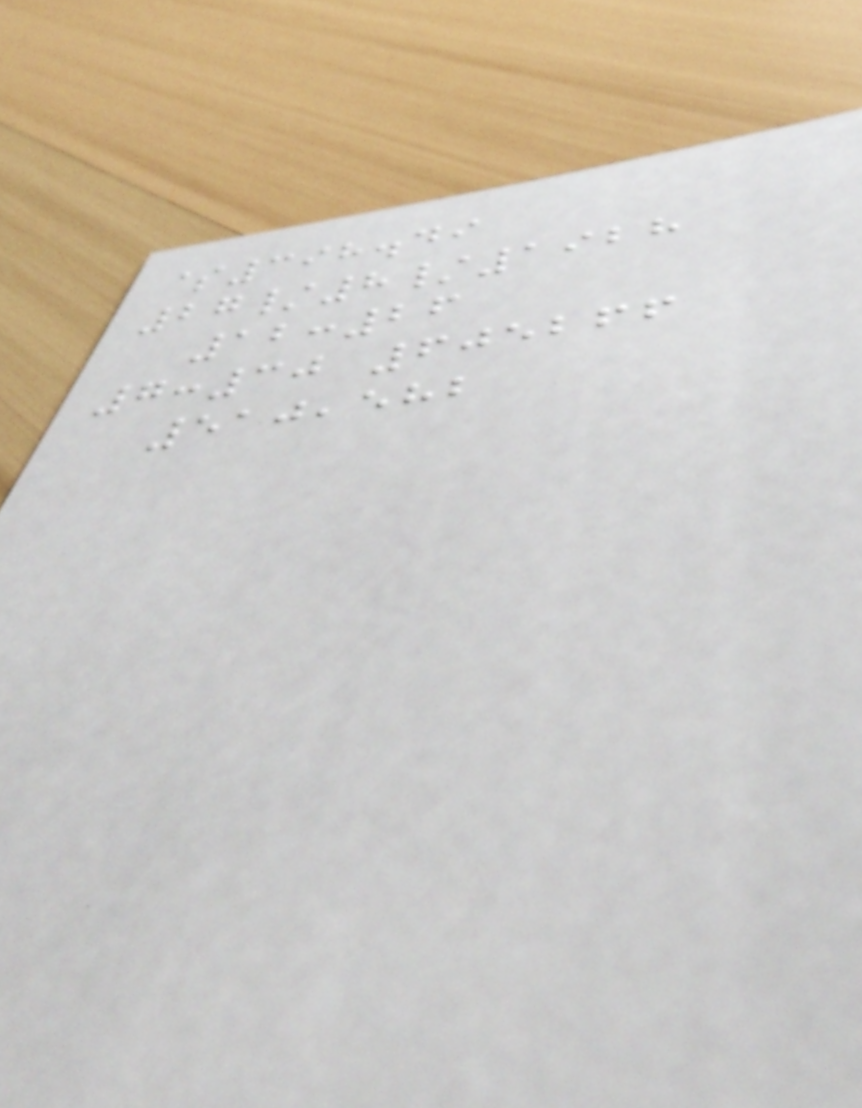$398.49
27/8/1928
12:26
7:30 605266
510,582
